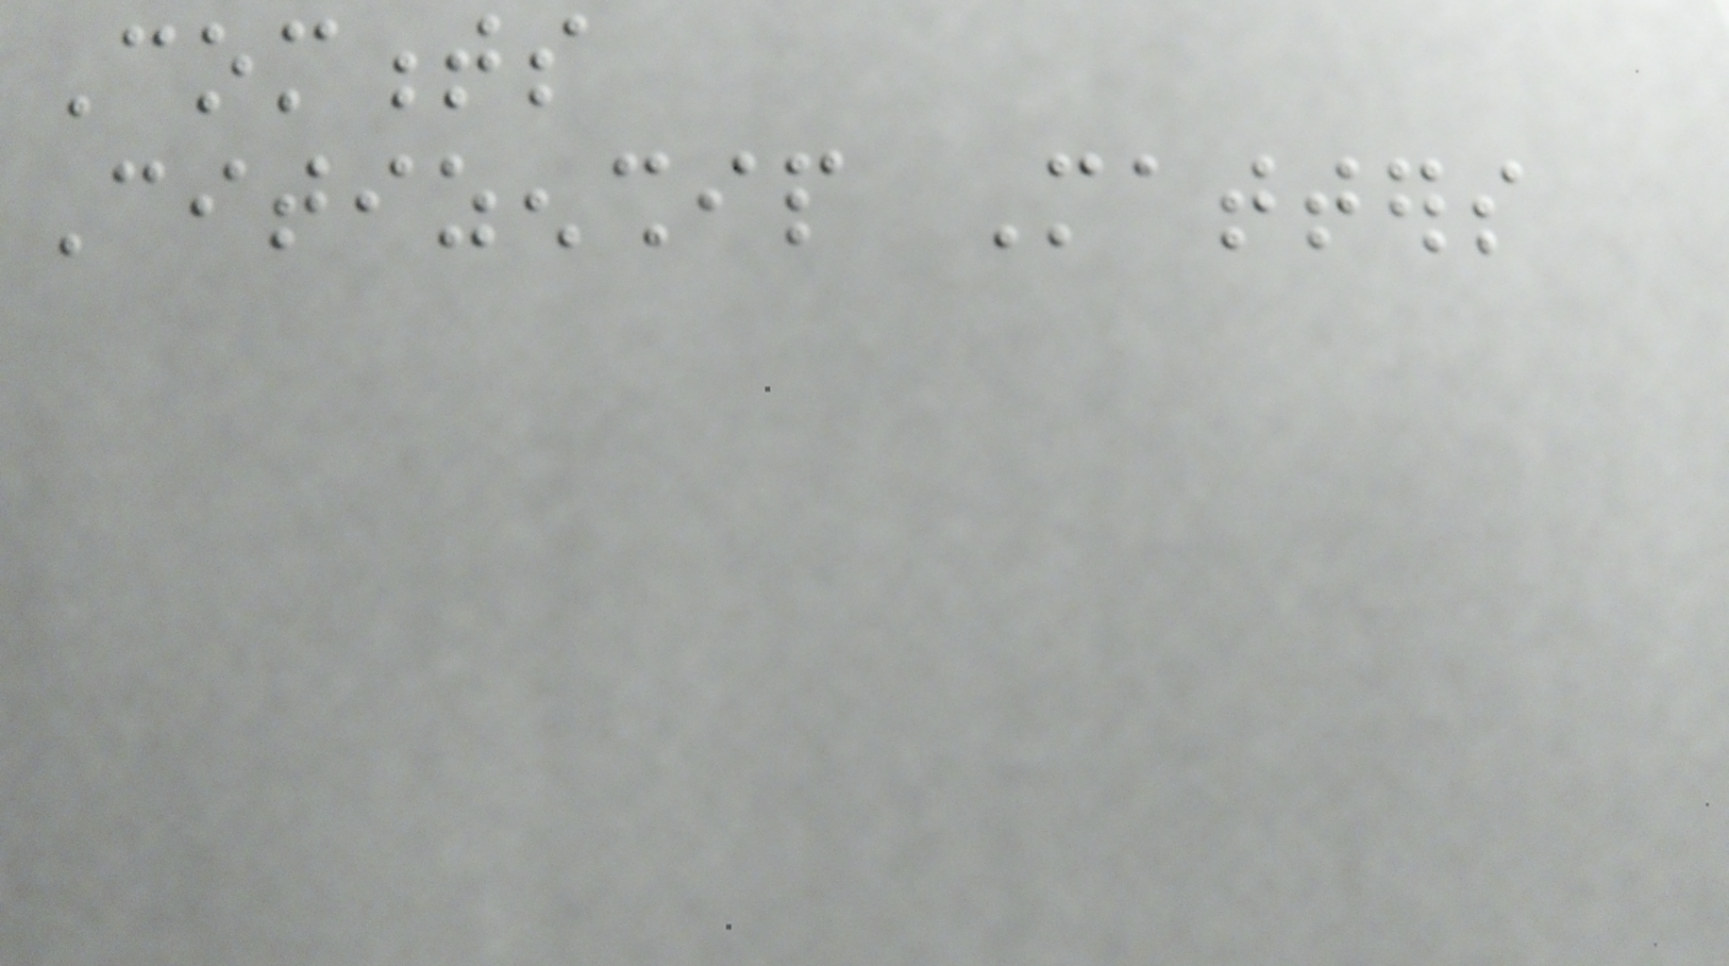Comments
Citizenship Matters
